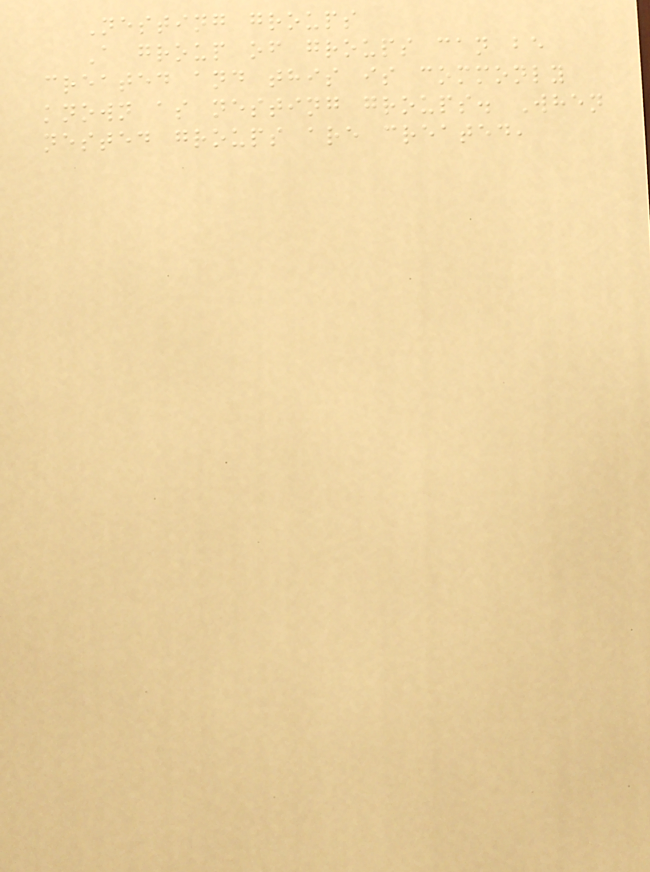Nesting groups
A group of groups can be
created and this is commonly
known as nesting groups. When
nested groups are created,
